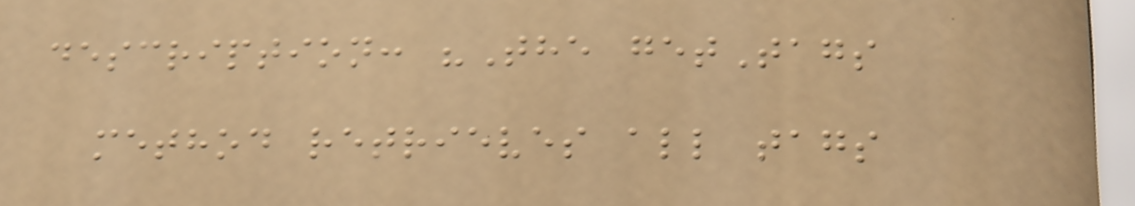description: "The getTags
method retrieves all tags
